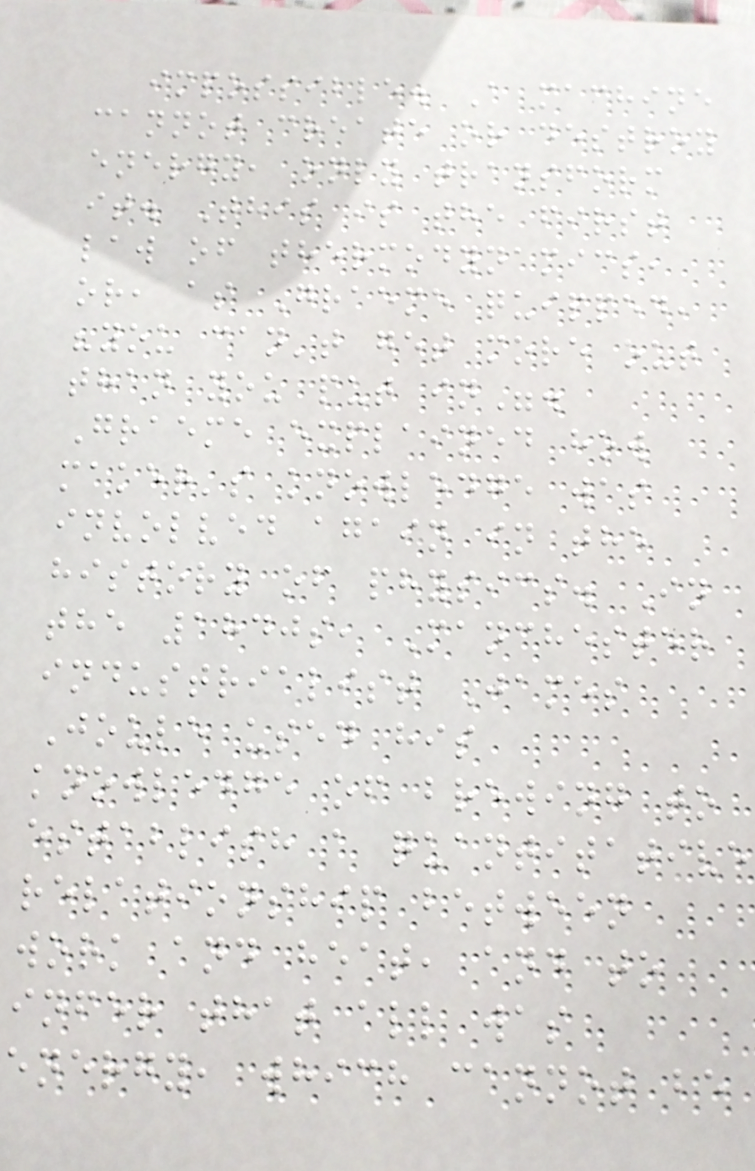impossible. A machine
cannot create or destroy
energy, only transform
it. This is the first
law of thermodynamics,
or, as Graeme quipped,
"you can't get more out
than you put in".
Graeme explained how
maker's knowledge was
involved again in the
history of physics. In
the 1840s, Manchester
industrialist James
Joule used his
knowledge of brewing to
establish a quantitative
relationship between
work and heat, and to
infer that all was
energy, which cannot be
